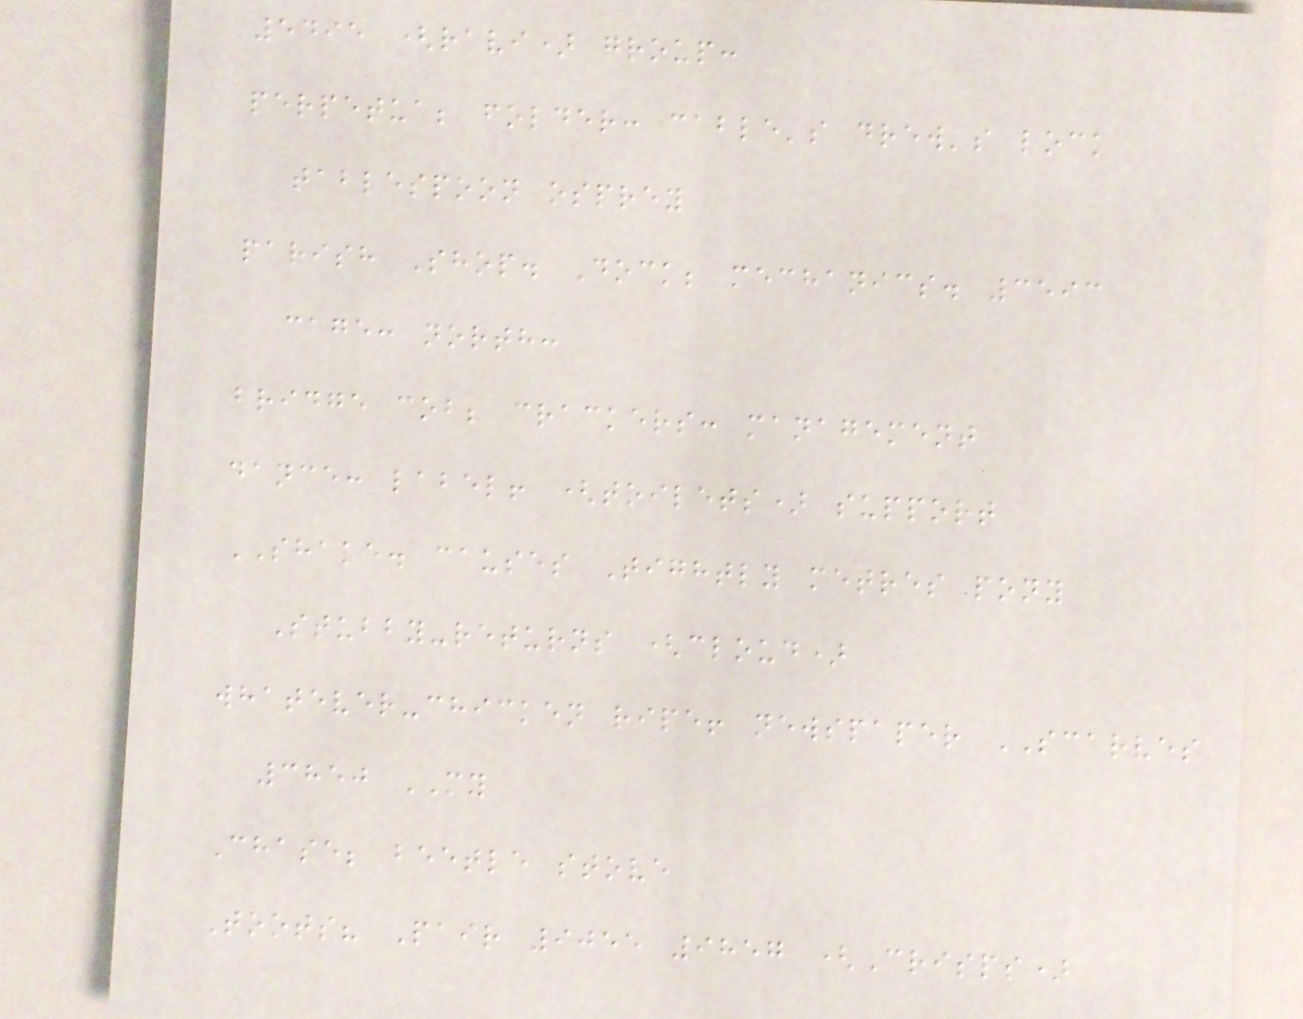5495 (ravi) group:
perpetua; folder: cable's drew's lock
tablespoon osprey
parish Shop. Dock; mechanics. 3593
cage: north:
bridge cob; crackers: management
dance: label! (toilets) support
SHAKE. causes Tightly metres pony
Stubby-returns (cloud)
whatever-chicken ripe! newspaper SCARVES
3850 MY
Chase; beetle stove
Toots? Pair 9055 9857 (Crisps)
